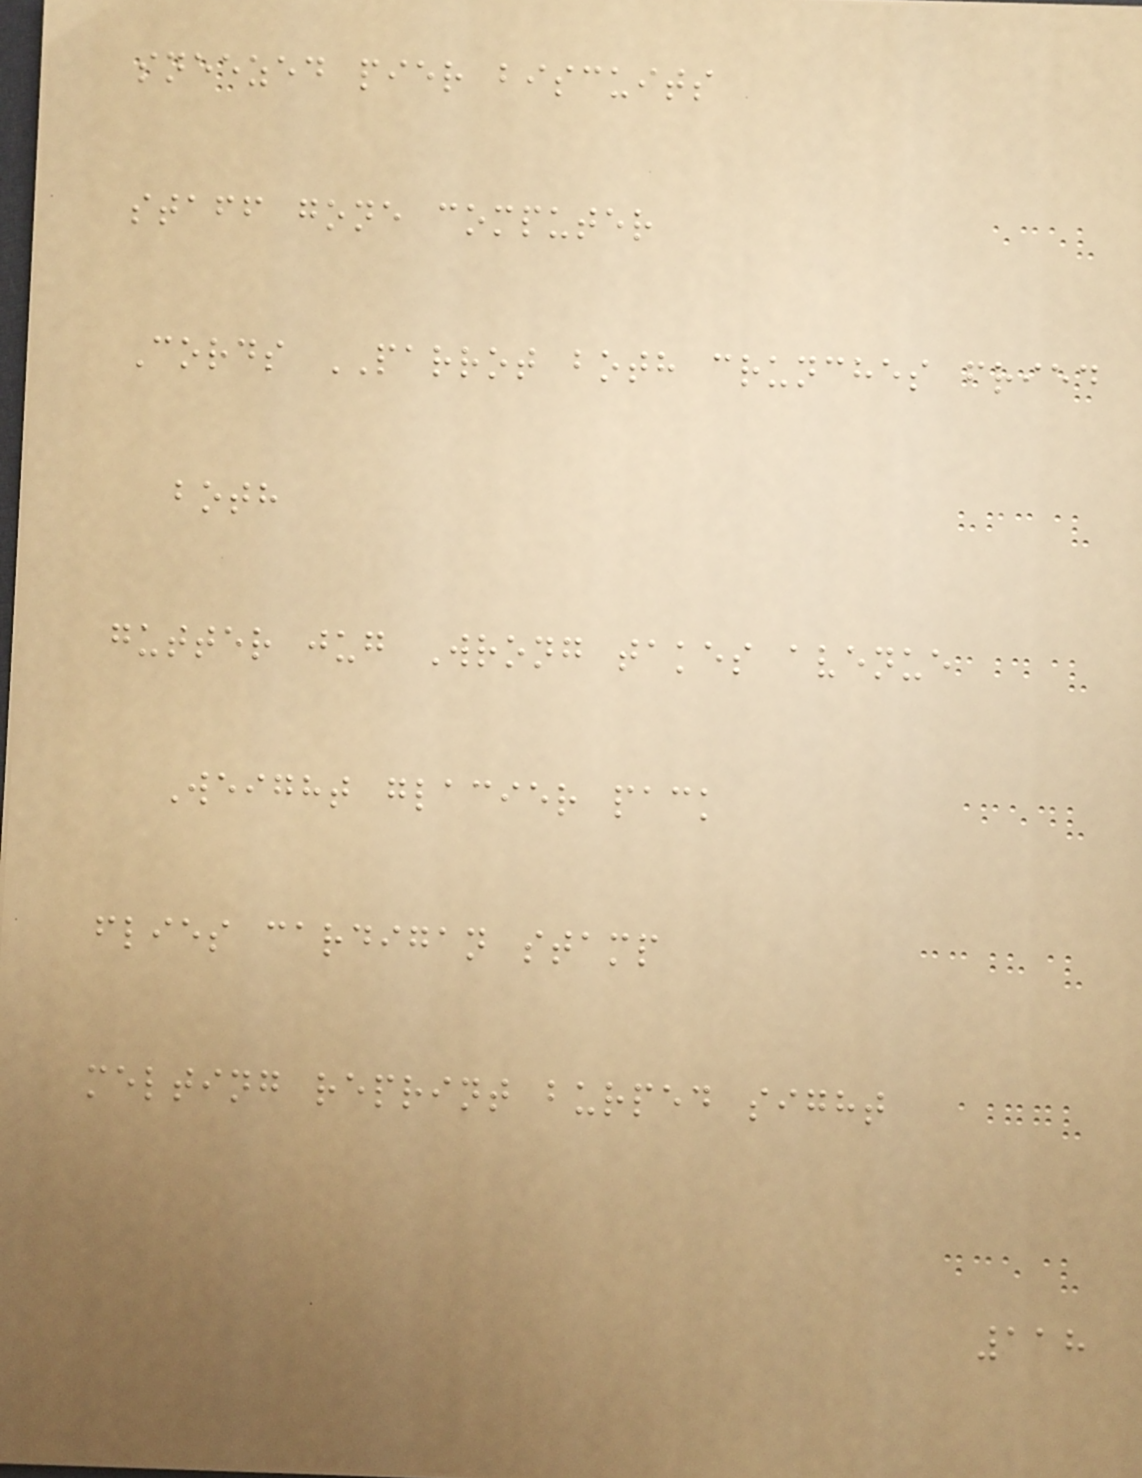sneezed pier biscuits
staff gone computer
Cords PARROT both crunches fried
both
gutter jug Wrong takes avenue
Weight glacier pack
flies cardigan stamp
melting reprint burped sight
118
